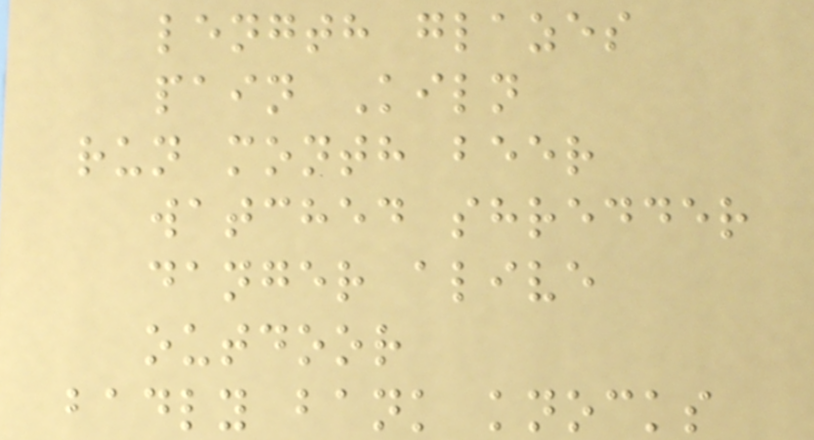length glazes
pain Kiln
run month beer
watched shredder
danger alive
outdoor
badly bank knocks
